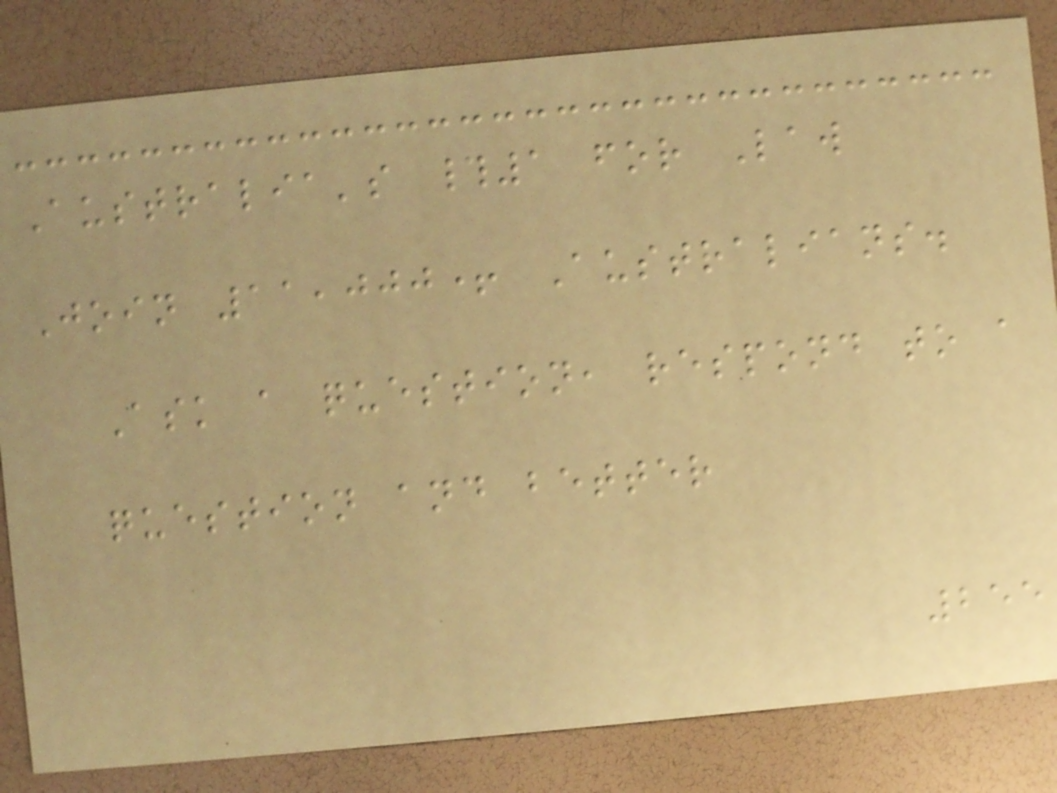Australia's #1 for Law
Join 11,000+ Australians.
Ask a question, respond to a
question and better
255
